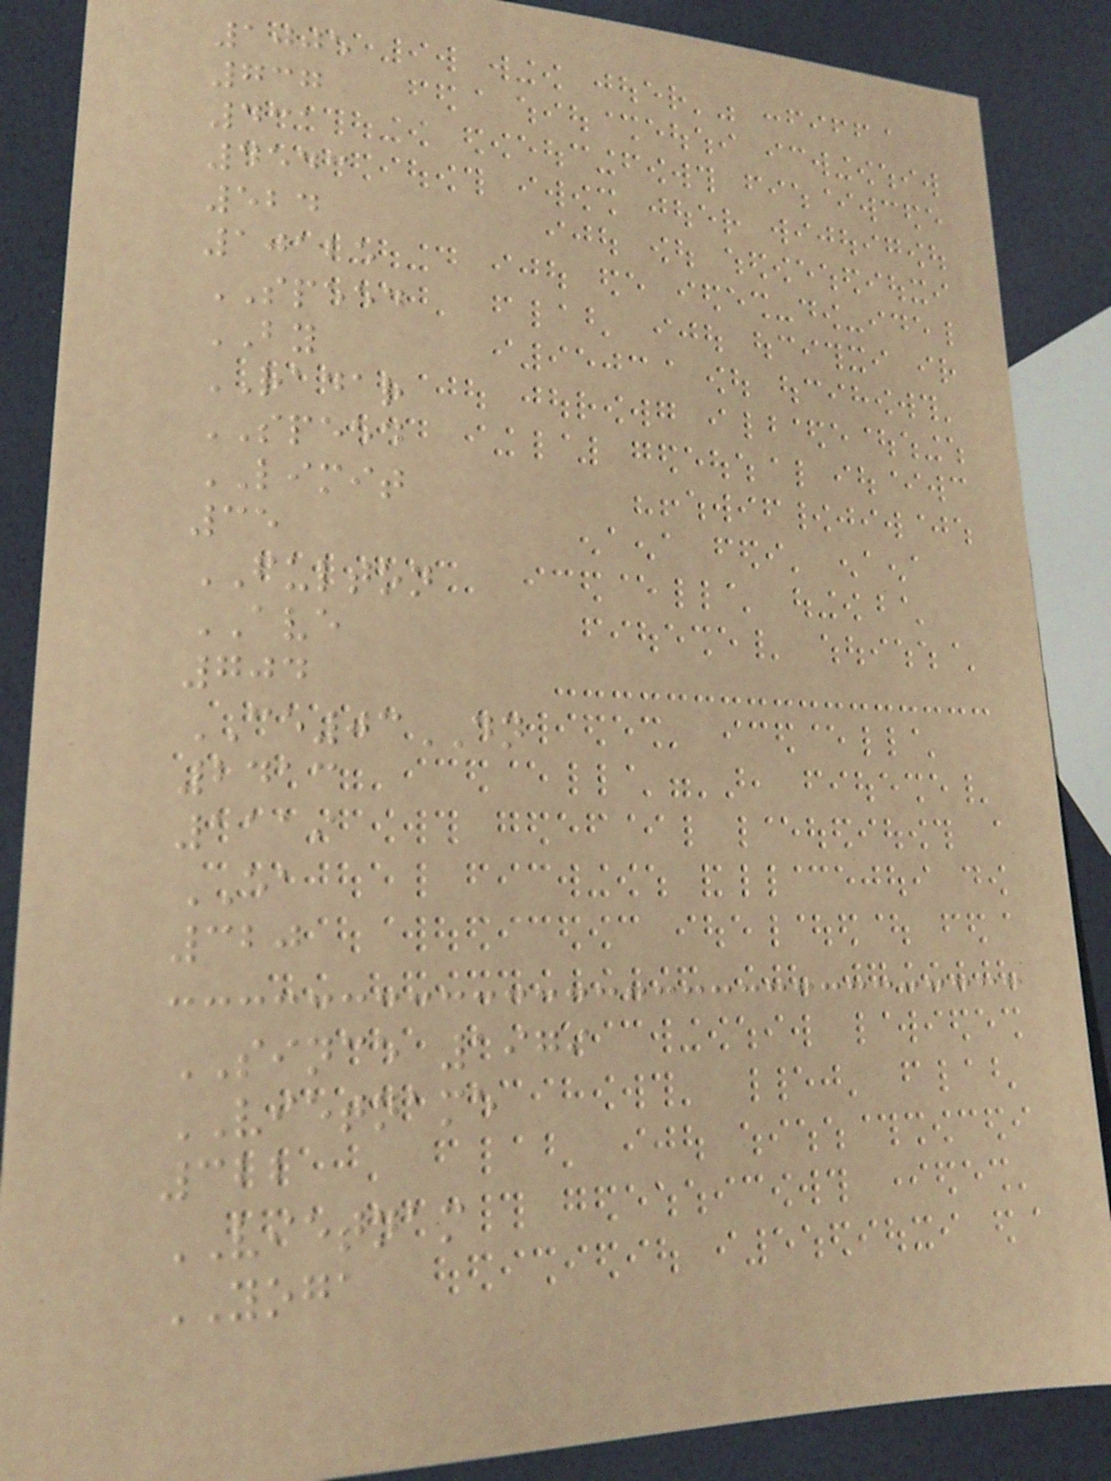1005
737
431
4543
524
10125
SPEED
BY
RADAR
SPEED
LIMIT
35
FULTON
AVE
704
CE03DN
2413
1119
EA
320
SINCE 1979
VIETNAME
322
VIETNAM
YOGA
